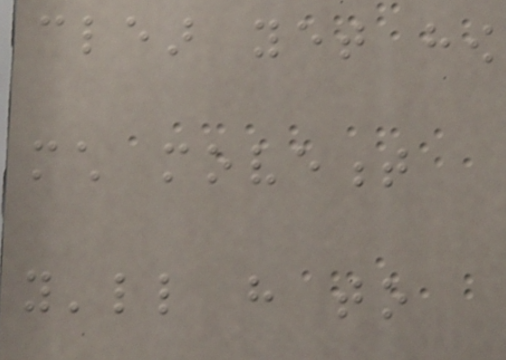clear yet how
much movement
you'll have to
